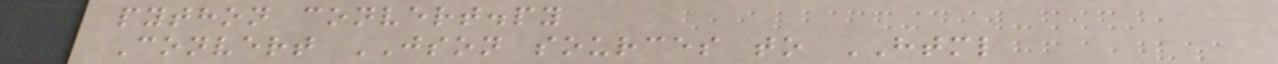python convert.py
Convert JSON sources to HTML
